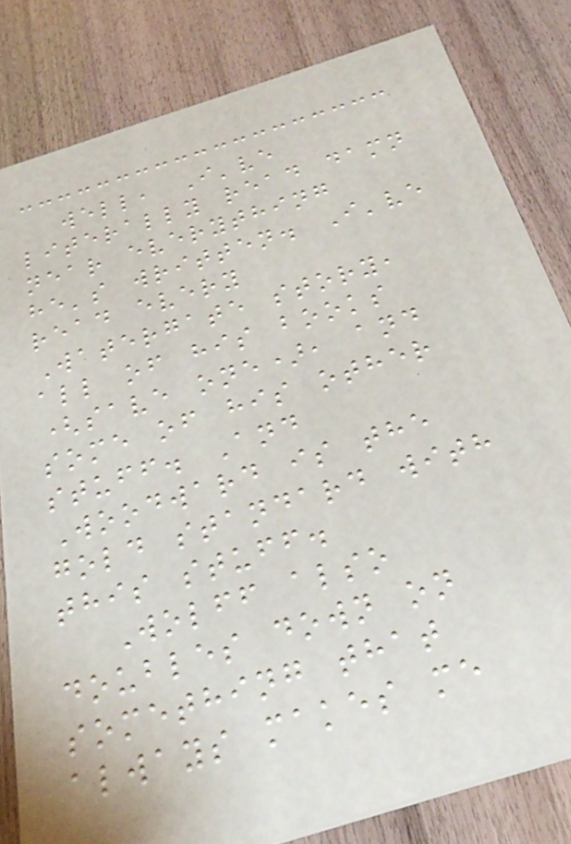well, I've
literally read damn
near everything
he's written. I've
read every
Watergate story,
all of his books
(save one), and
some of his other
stuff. And
Woodward is the
gold standard with
this stuff.
Wolff also
doubles down on
something that
always makes me
